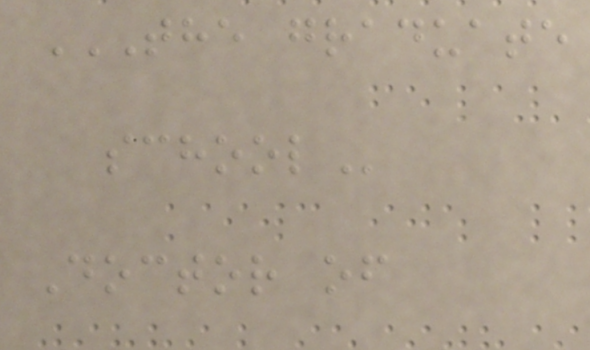THE GRADUATE
SCHOOL
Doctor of
